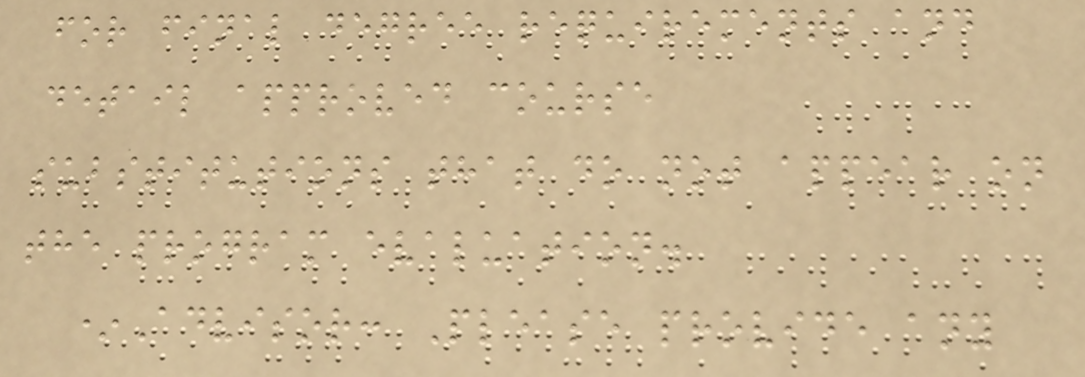for final degree requirements and
detail approved course
substitutions that do not appear on
the program evaluation.
*Advisor: Please provide any
